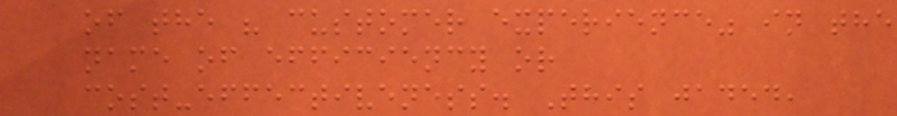of the " customer experience" in the
name of efficiency or
cost-effectiveness. This jaded,
